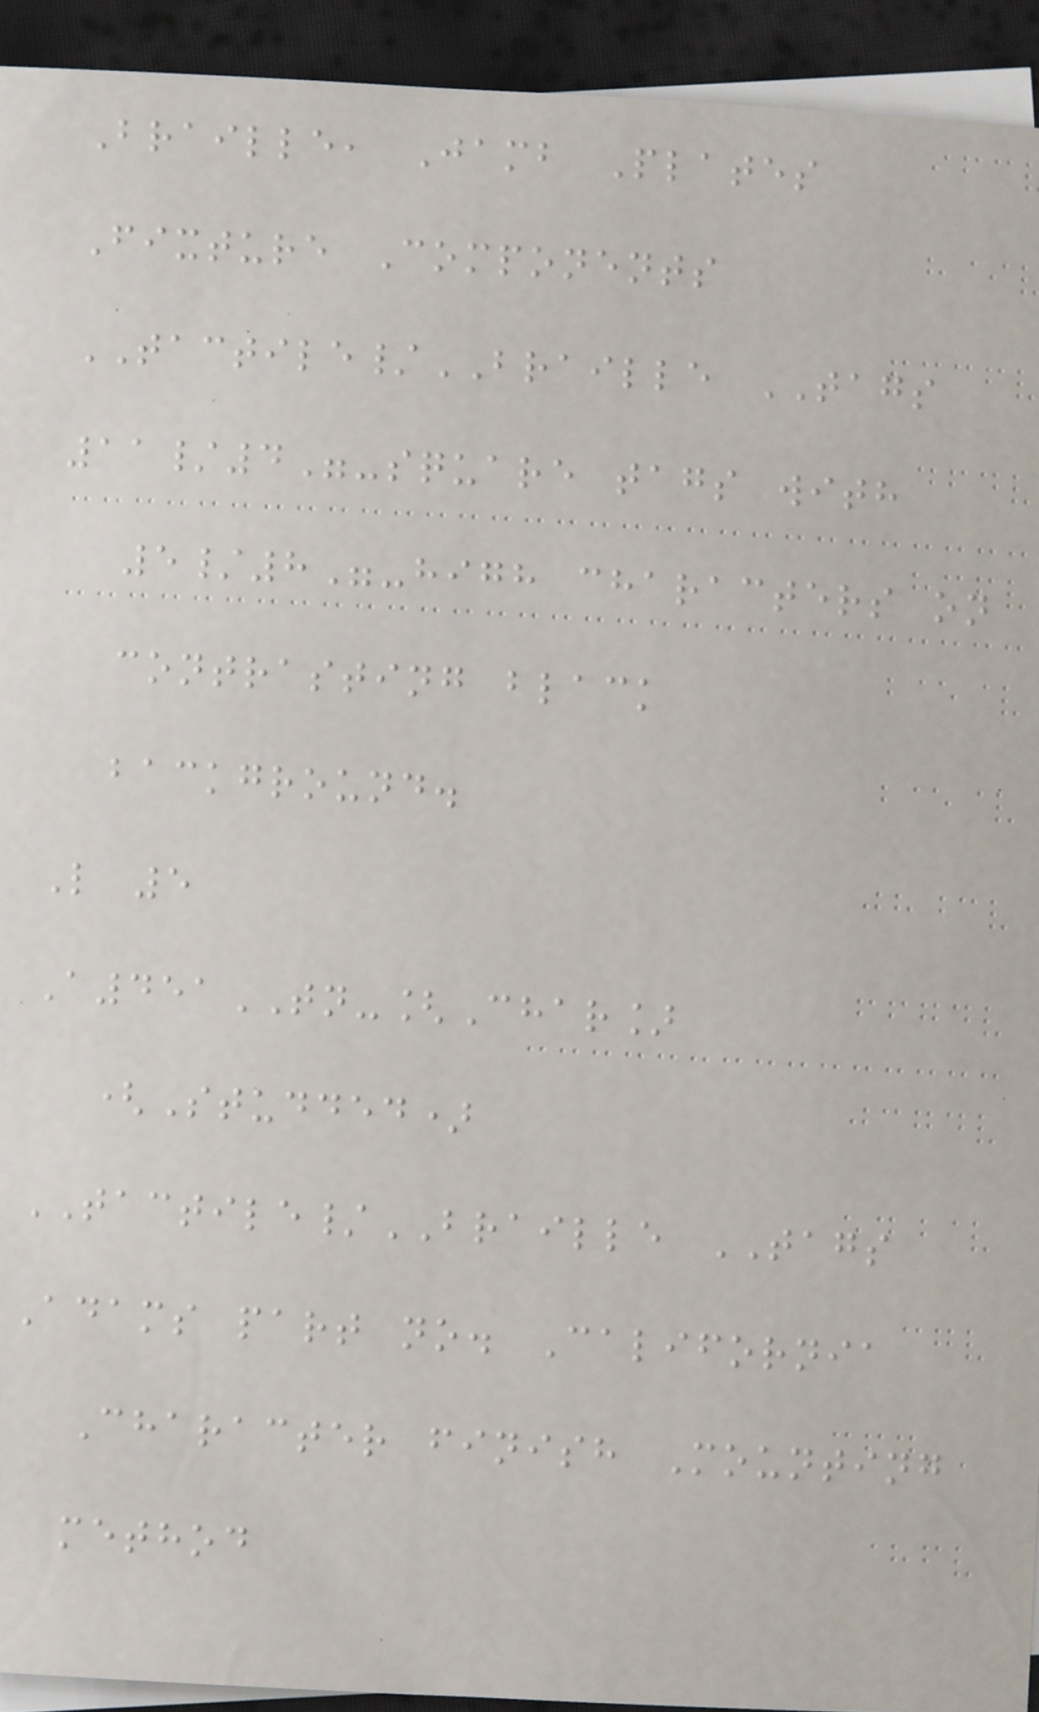Braille, Jamb Plates
Fixture Components
TACTILE/BRAILLE TAGS
11/4"-square tags with
5/8"-high characters on
contrasting black
background.
L 5
A451TN-[Char]
(Studded)
TACTILE/BRAILLE TAGS
Adams part no. California
Character finish Mounting
method
